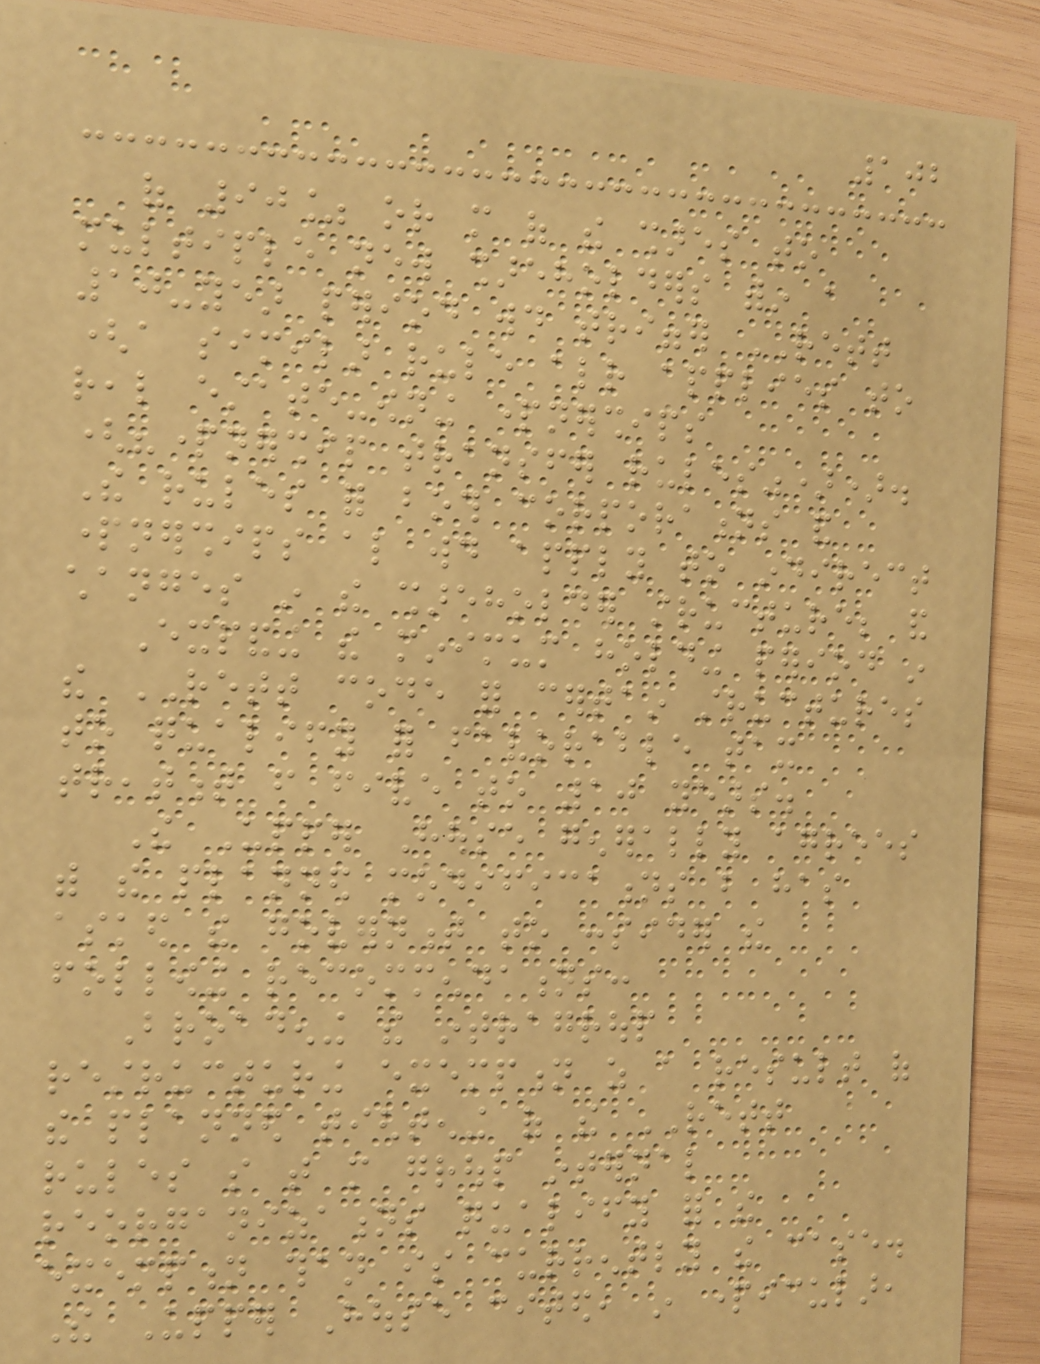102
of 90% or more of the shares to
multiple new shareholders within a
10-year period would trigger RETT
(a similar rule already applies to
real estate-owning partnerships
("partnership transfer rules")).
The rules for both corporations and
partnerships also would apply to indirect
changes in the shareholder structure; and
Expanding the minimum holding period in
the RETT code for certain structures
to qualify for favorable tax
treatment from five to 10 years.
The Upper House generally agrees
with the planned modifications but has
asked the government to consider the
following recommendations:
Broadening the intragroup
restructuring exemption as a result of
the planned tightening of the RETT
rules so that more group internal
reorganizations qualify for the
exemption than is currently the case.
The Upper House cited, in particular,
